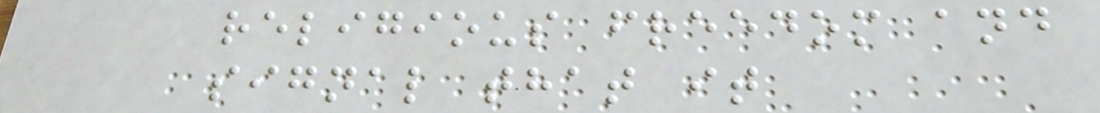religious freedom and
signal that it
